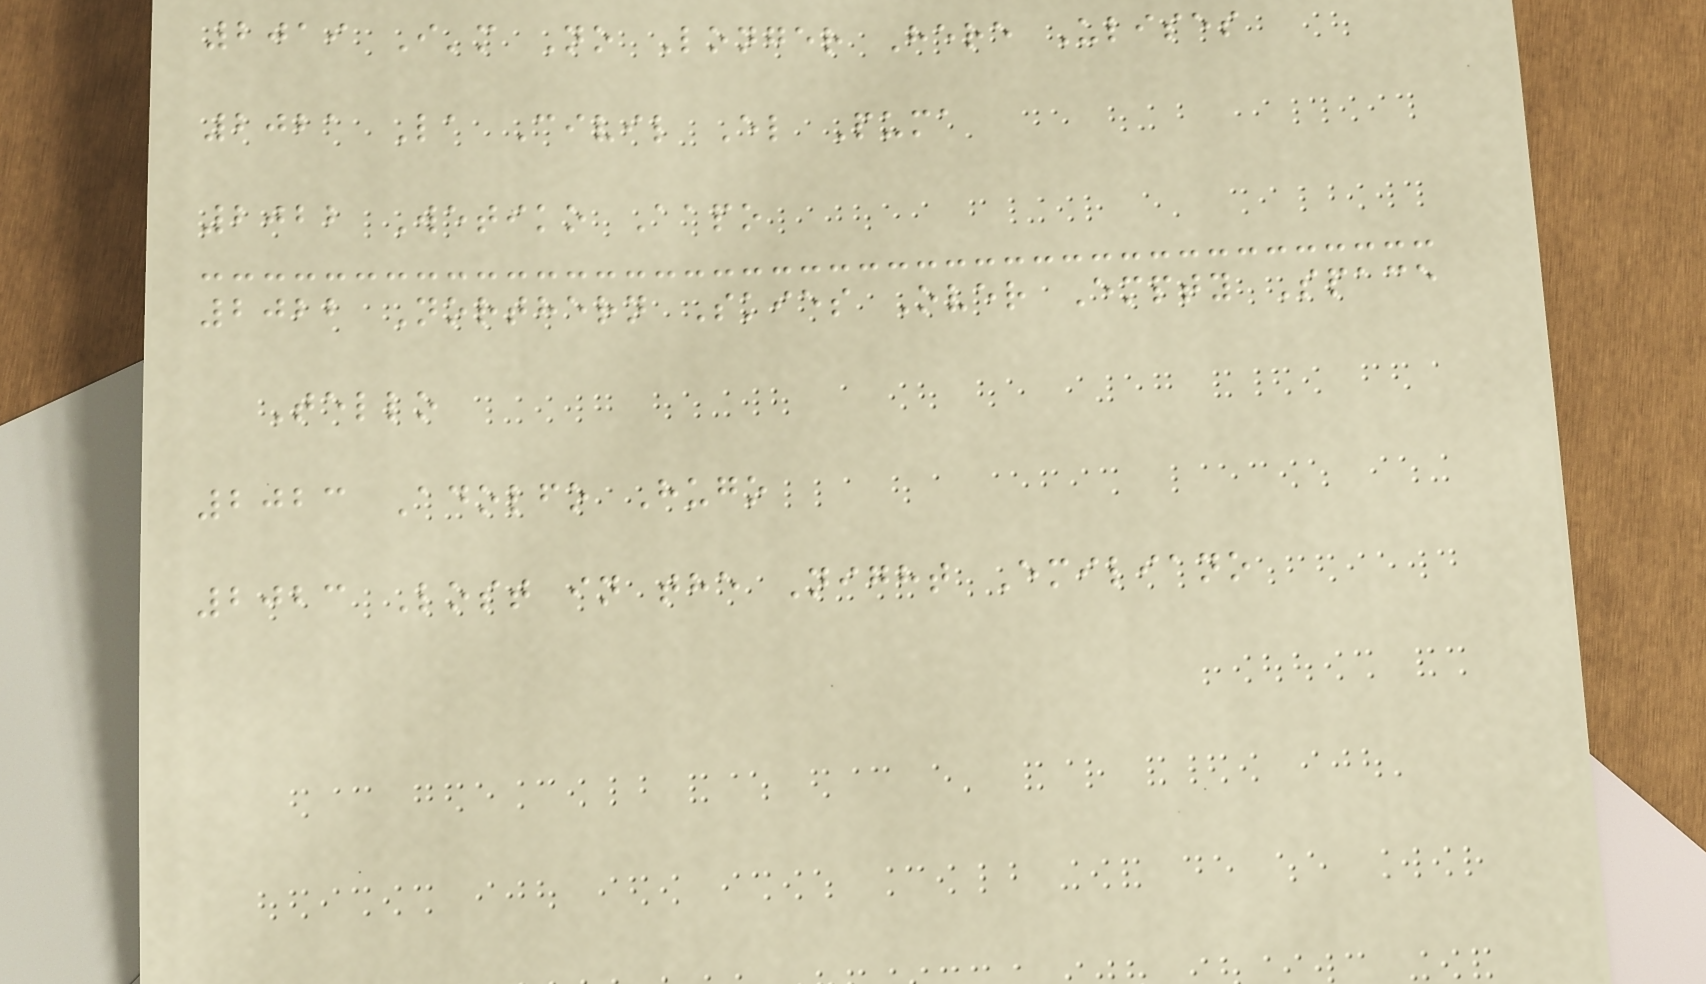2019 I'm No Longer Here Ulises
2021 La Civil El Puma
2022 Wetiko Aapo
2022 Northern Skies Over Empty Space
Tello
2023 Adolfo Hugo
2023 Lost in the Night Emiliano
